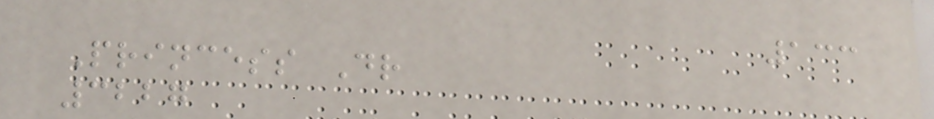133
Princess Dr
3227
